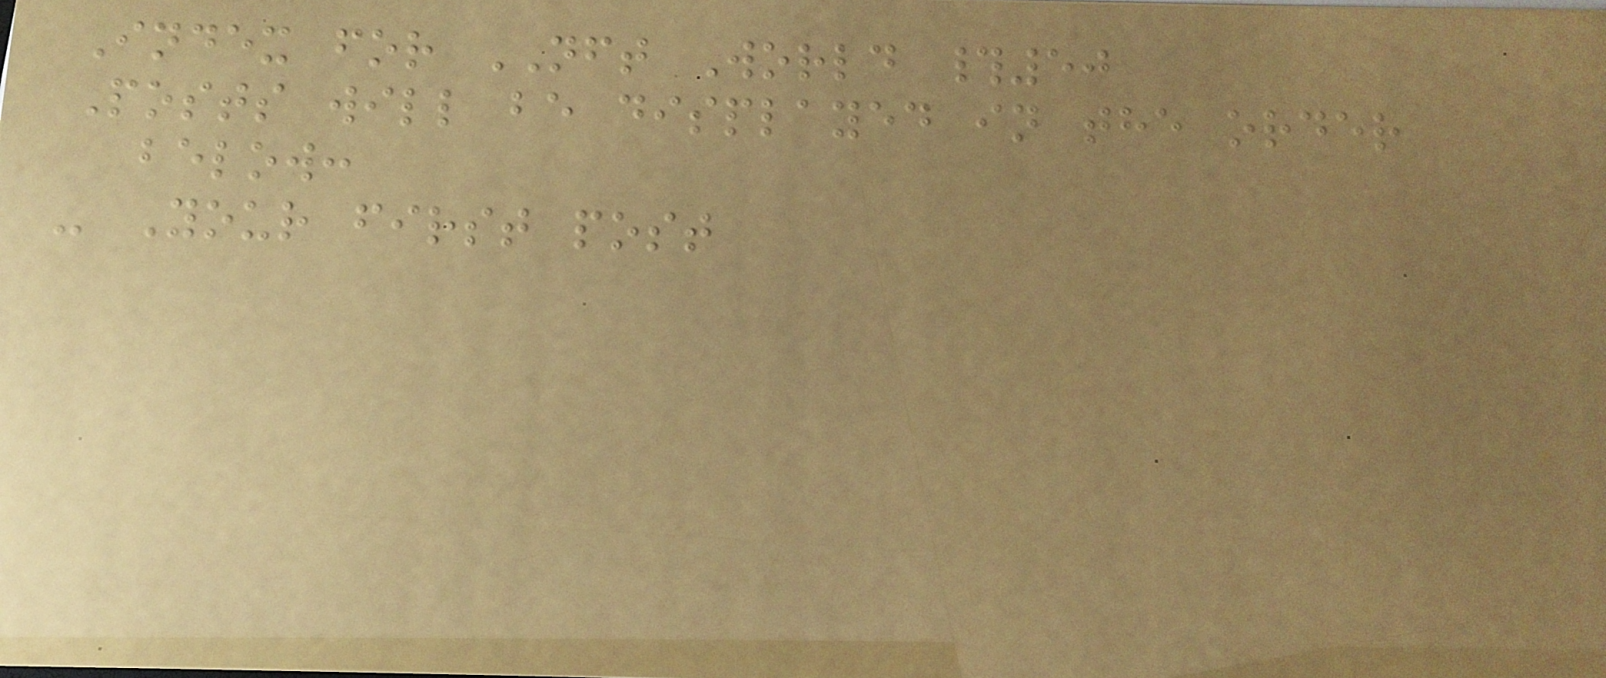Index for NFT World #50
Posts will be displayed in the order
below:
- Your first post
